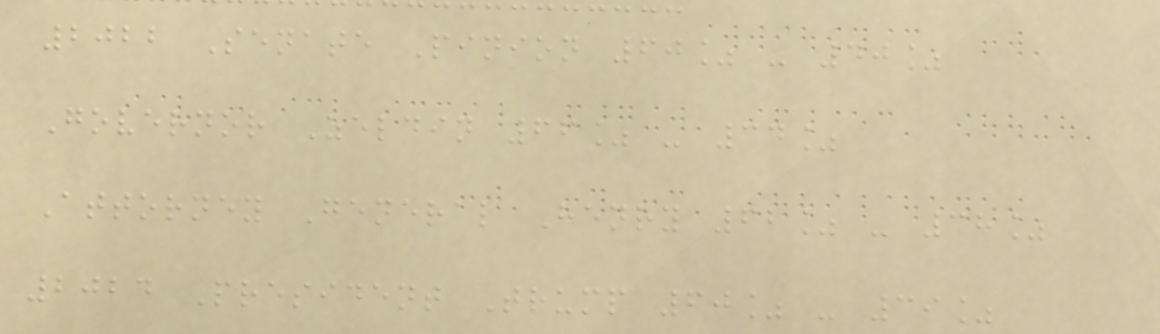2022 Senate Pinion 60% - 40%
Governor Zeldin 66% - 34%
Attorney General Henry 62% - 38%
2024 President Trump 60% - 39%
